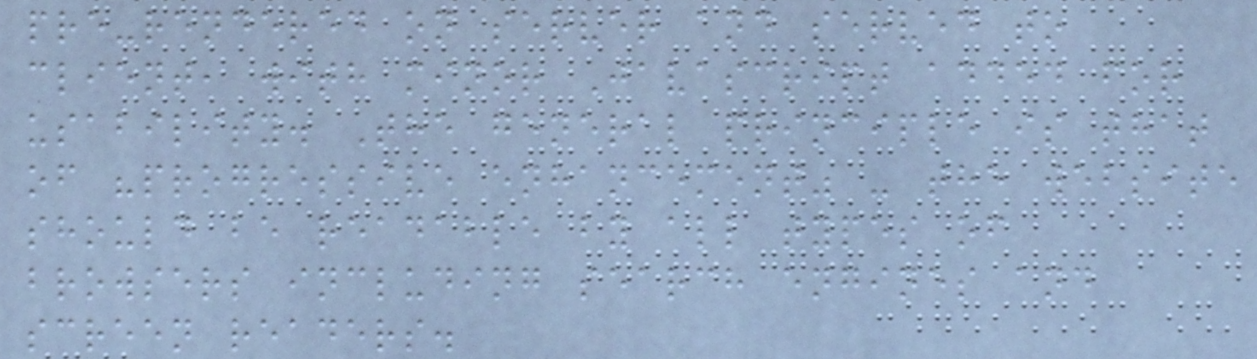pre-rendered on server and served to
client, with minor Javascript added for
usability. The general principle is that
of "progressive enhancement" - the website
should be readable by all types of
browsers including search engines and
screen readers.
